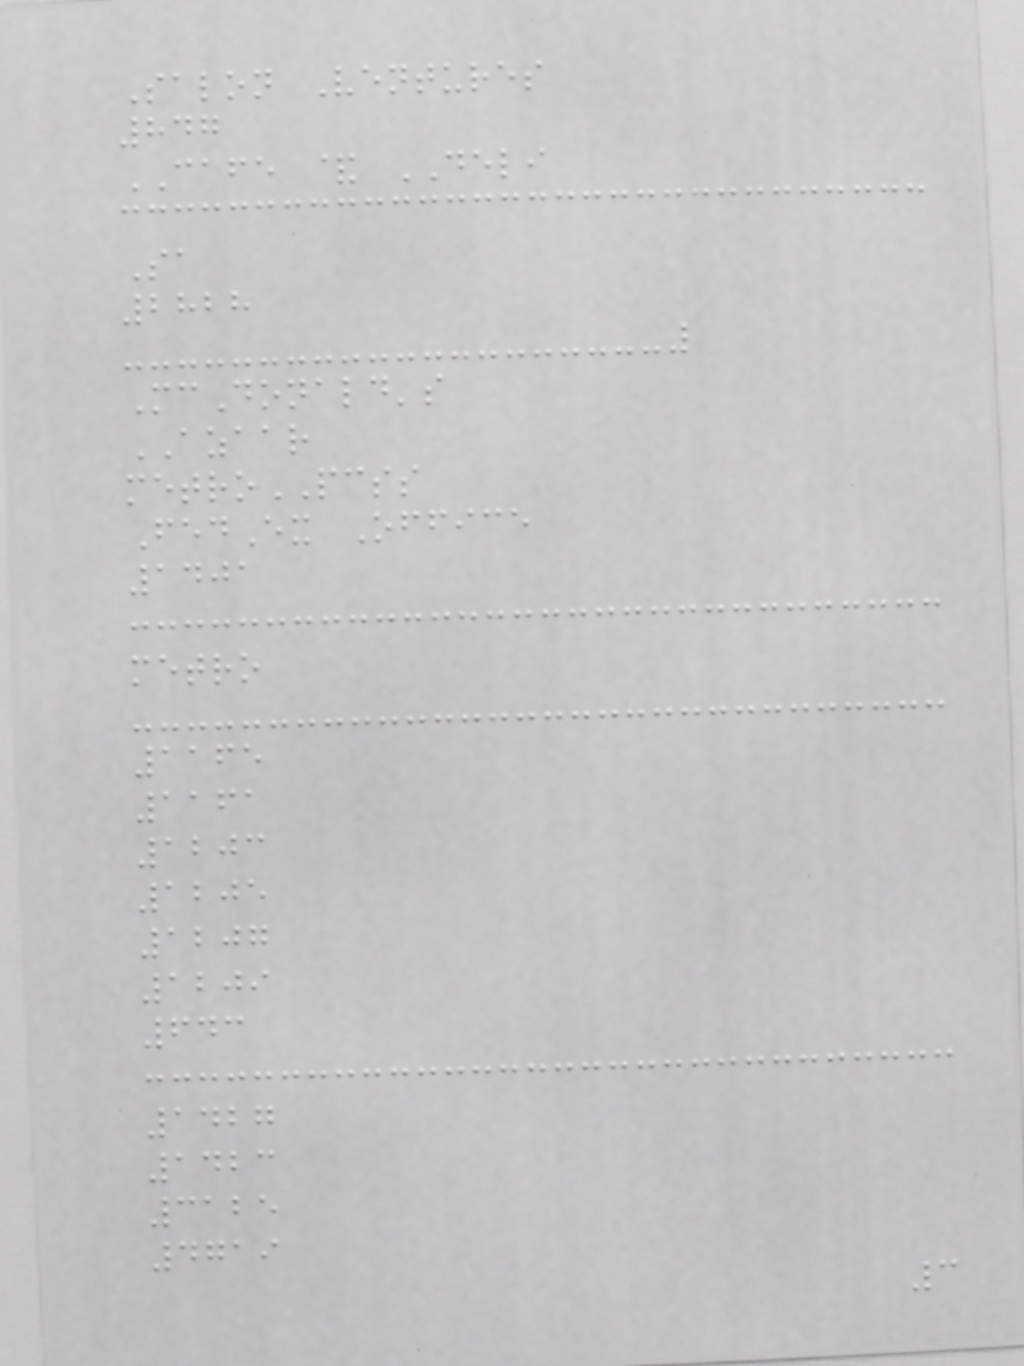Salon Ventures
847
CAFE & DELI
Sa
2828
McDonald's
AZAAR
metroPCSS
FedEx Office
1401
metro
1165
1161
1203
1205
1207
1209
643
1427
1423
3125
4719
3
